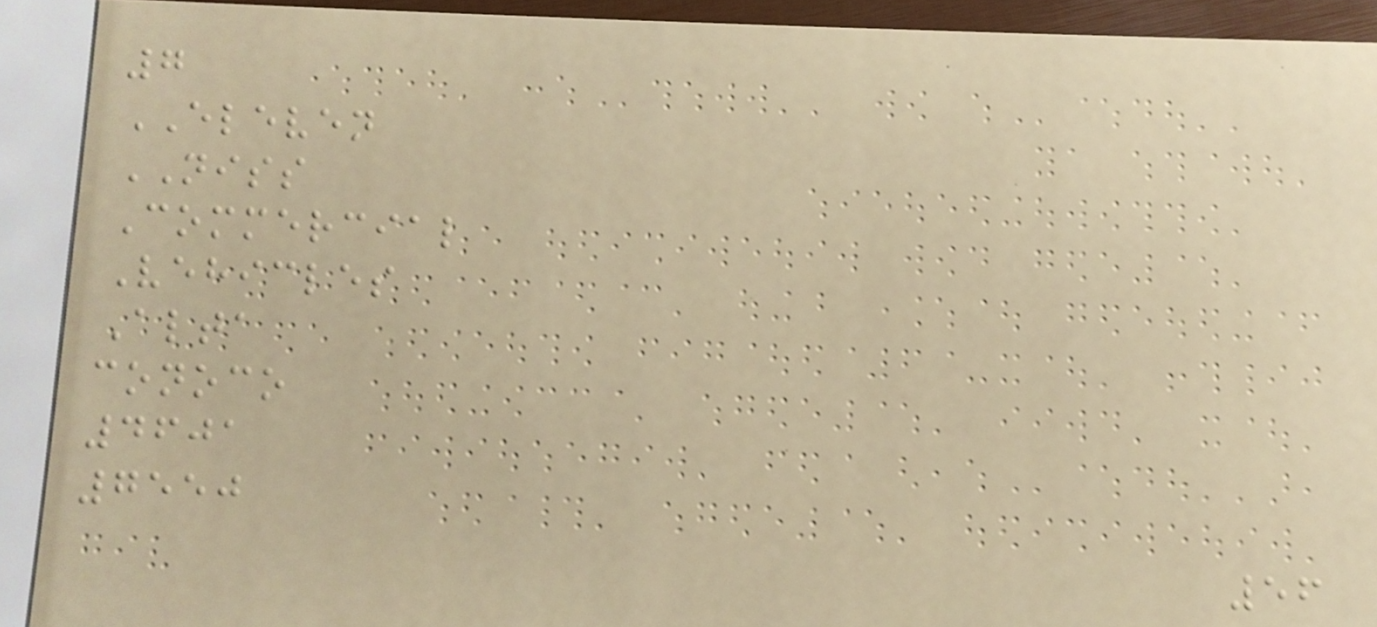7
ELEVEN
NISS
Commercial
Vehicles
Alta
conoco
4601
7550
56
